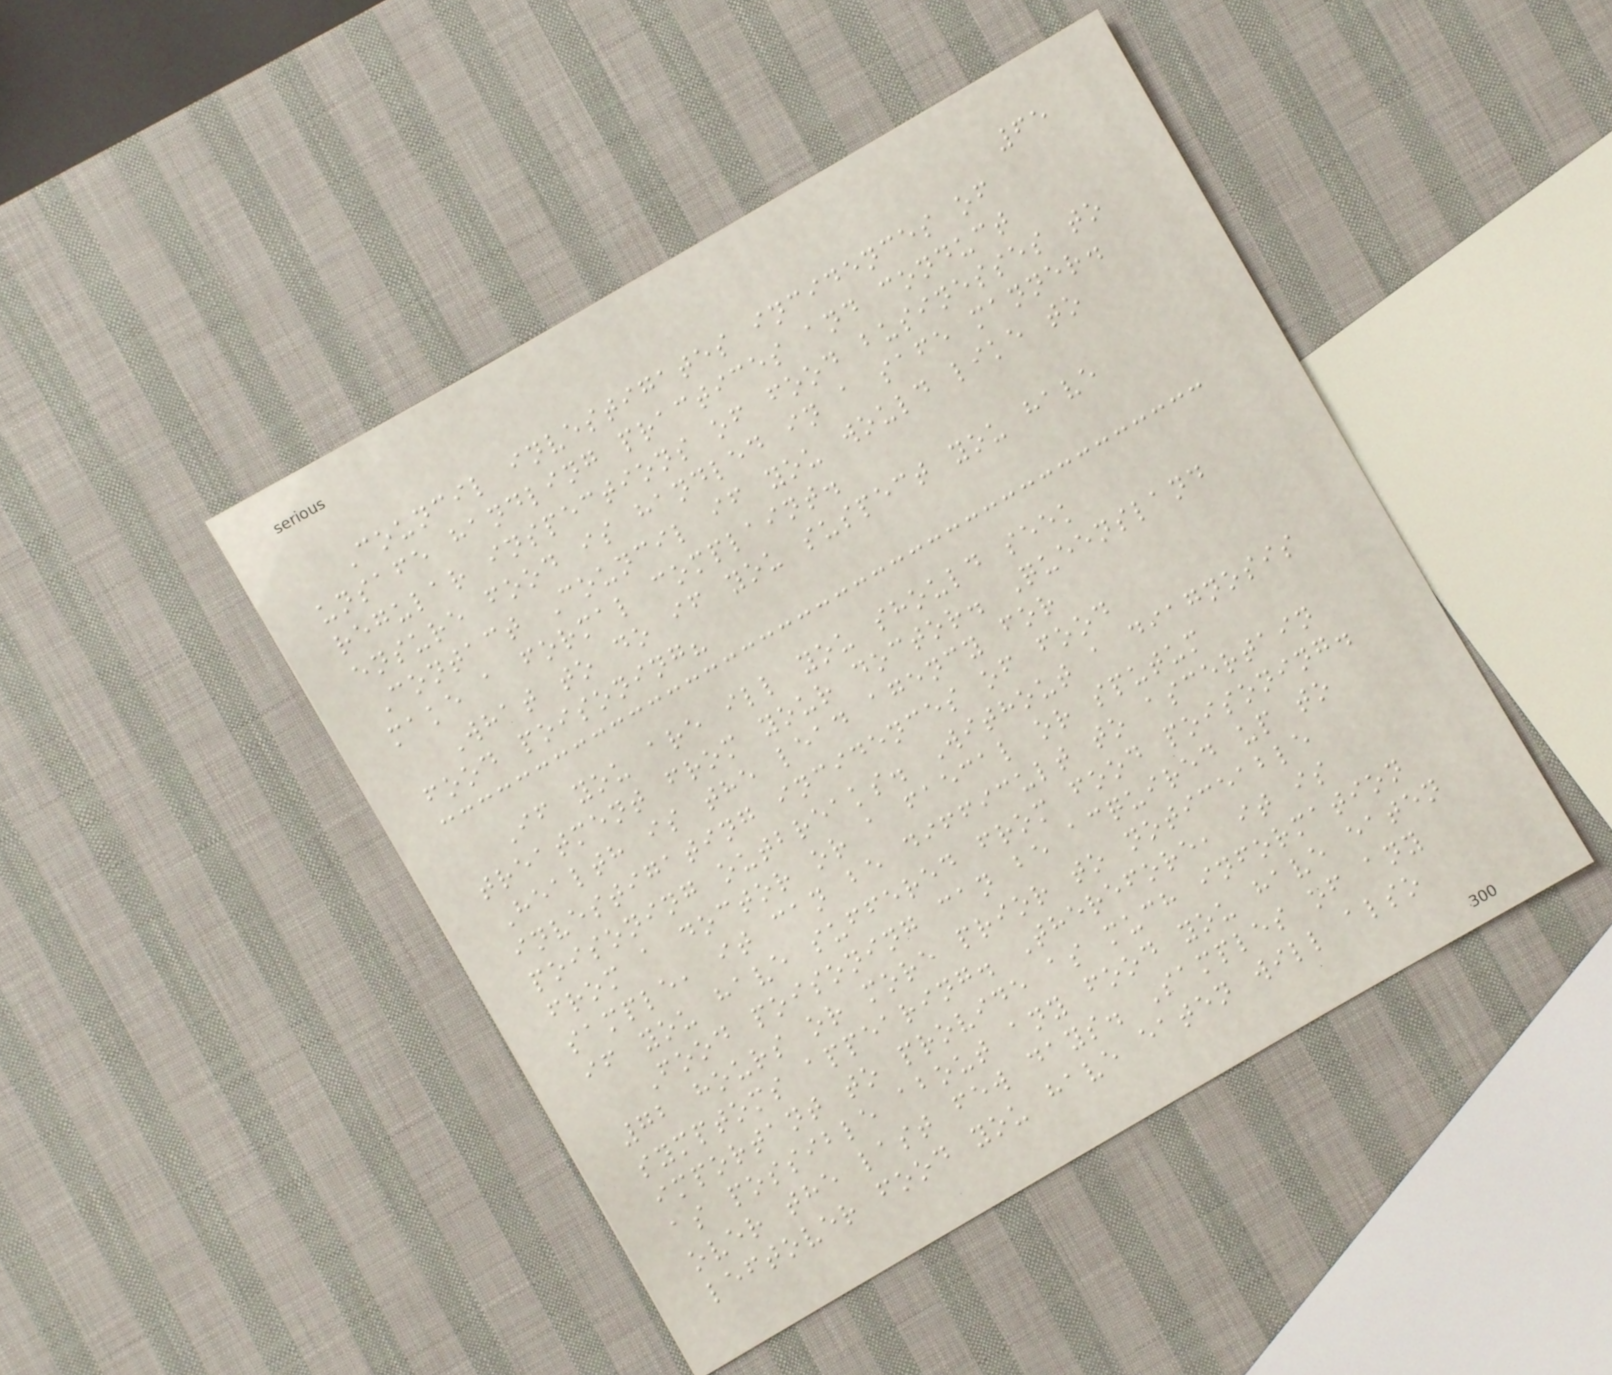65
Council investigates incidences of
unsafe handling practices and conduct
regular inspections of food businesses to
ensure food is handled in a safe manner.
Contact Council if you would like to
make a formal complaint.
What to do if you suspect you have
food poisoning?
If you are ill you should seek
treatment from your doctor. Queensland
Health is the lead agency for
investigating incidences of food
poisoning outbreaks. Without a diagnosis
from a doctor or a faecal or sputum
sample, it can be difficult to ascertain
if you have suffered from food poisoning.
Food poisoning can be acquired up to
72 hours or more prior to noticeable
symptoms appearing. Therefore, it is
important to provide as much information
as possible about any food you have eaten
over the last few days. Samples of any
leftover food you have eaten will also
